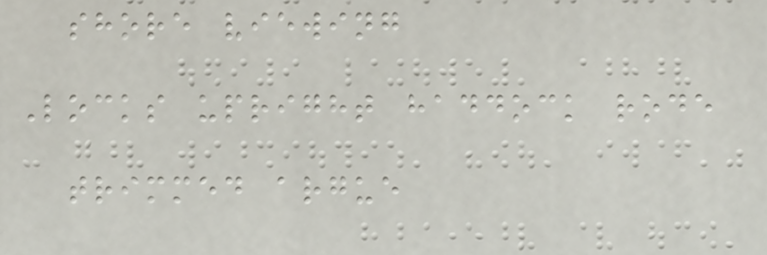shore viewing
Locks upright haddock rode
trimmed argue
